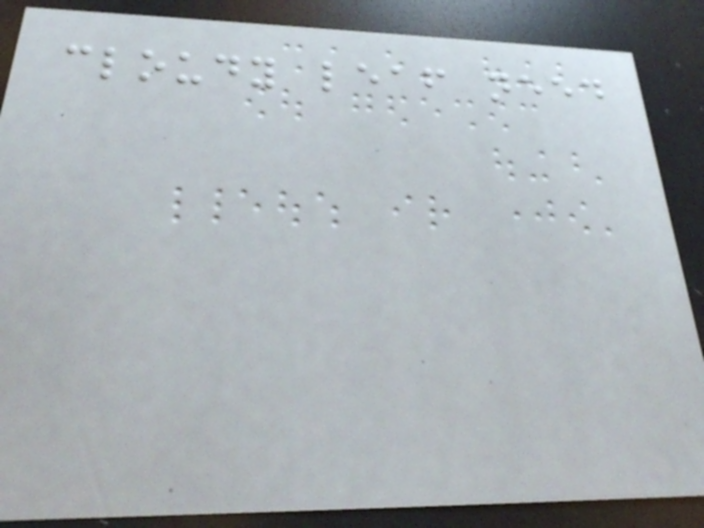cloudy leaf need
